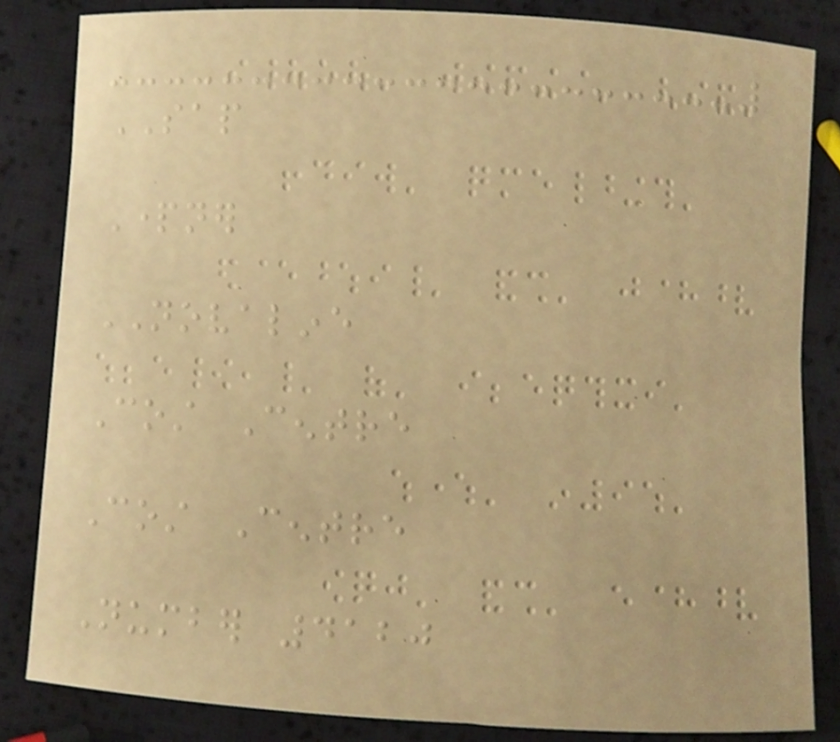SAP
Partner
NOVALINE
Cost Centre
Cost Centre
Number 4120
